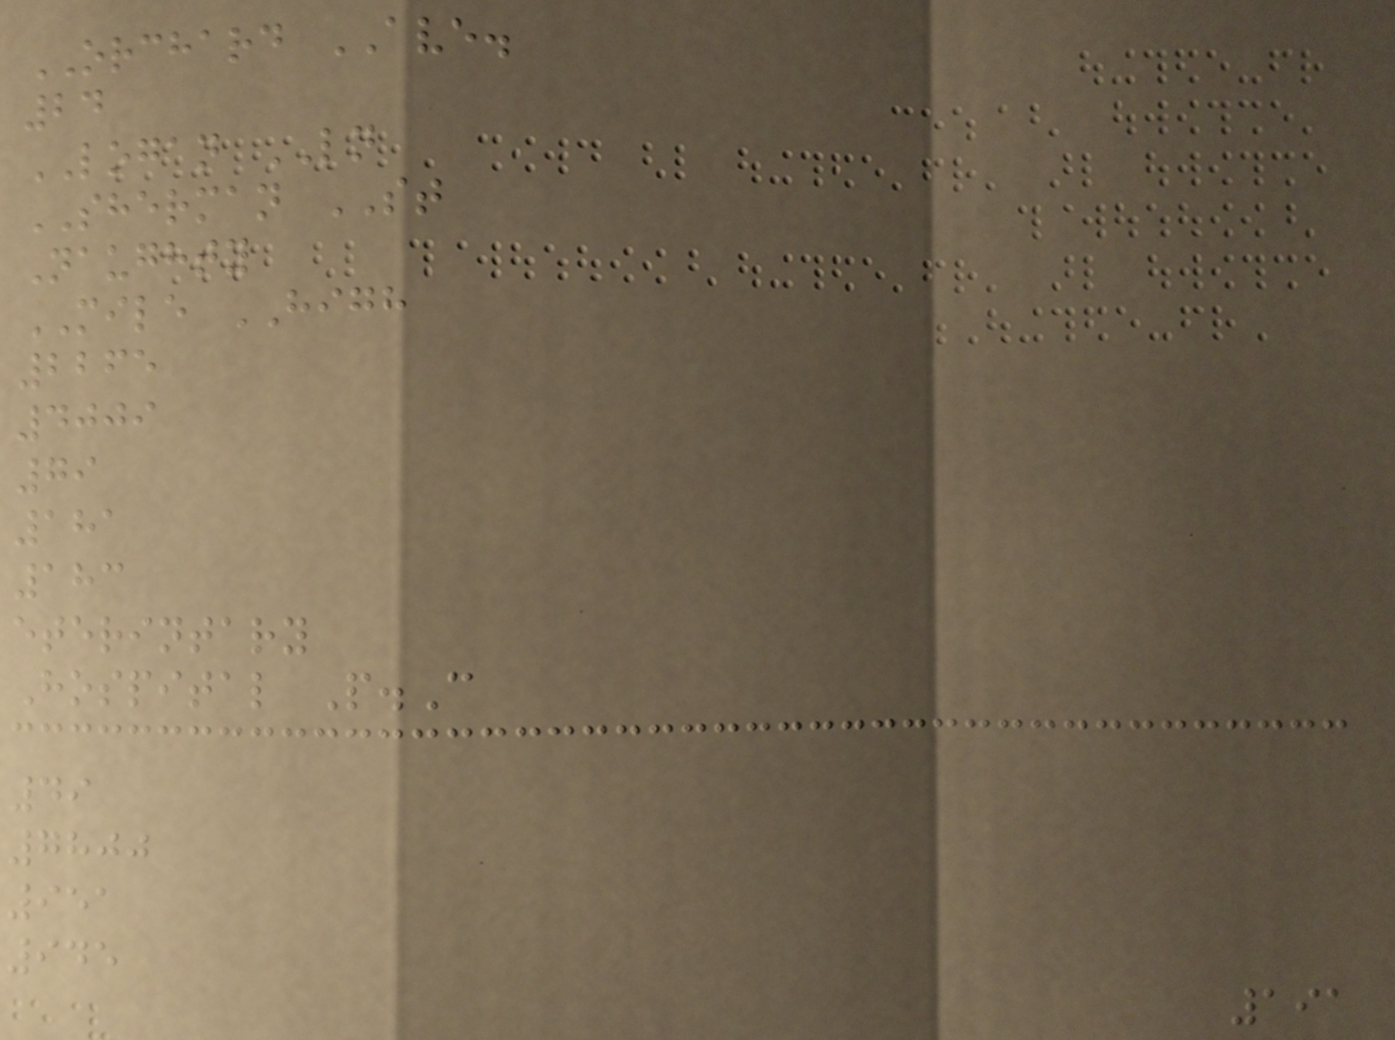ORCHARD AVE.
24
LOGAN LN
SHERMAN ST
Naughty
MILE HIGH
2265
4009
79
181
183
eterintary
Hospital P.C
49
7800
951
945
191
